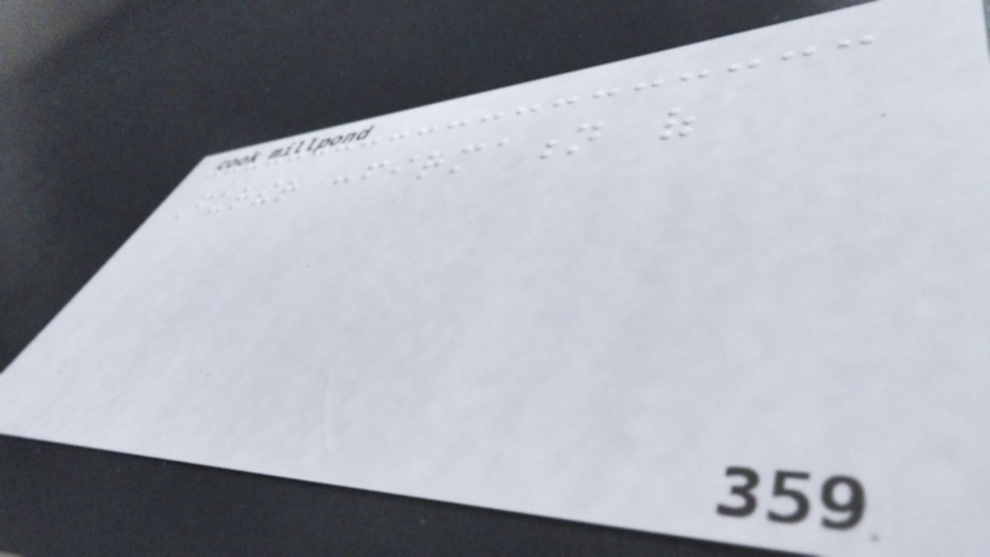Further confirmation of
